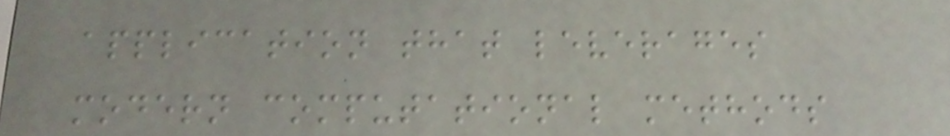application that leverages
modern computational methods
